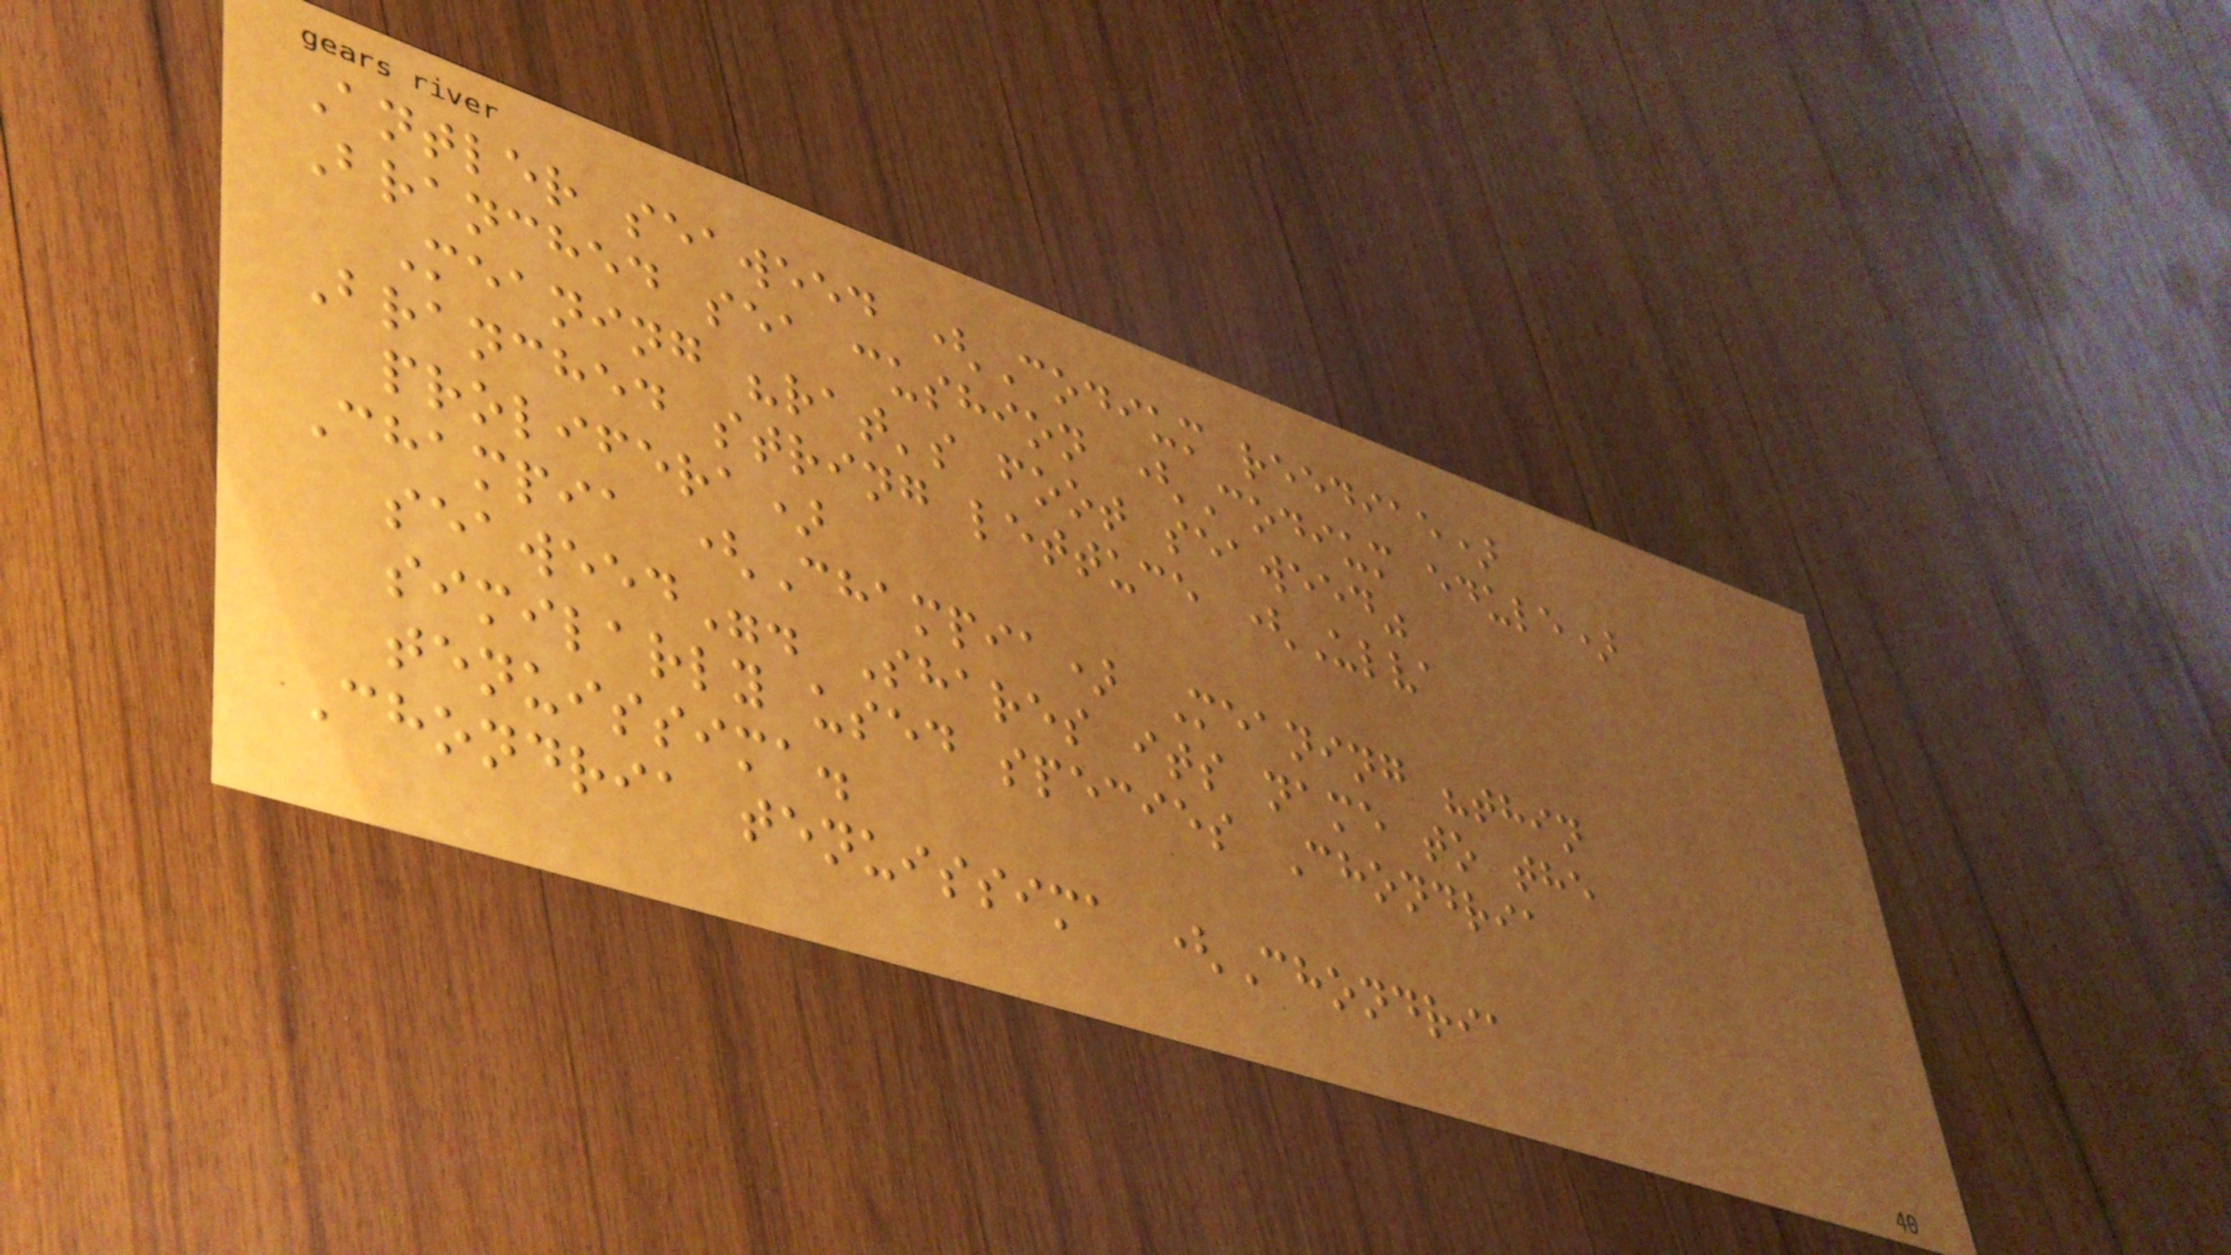Antler seaweed (Codium reediae)
Branched sea cushion (Codium edule)
Meaning "rat's foot seaweed"
Branched string lettuce (Ulva
prolifera)
Champia (Champia) Meaning "thin
seaweed". Shares its name to the
similarly used species Chondria
tenuissima.
Chondria tenuissima (Chondria
